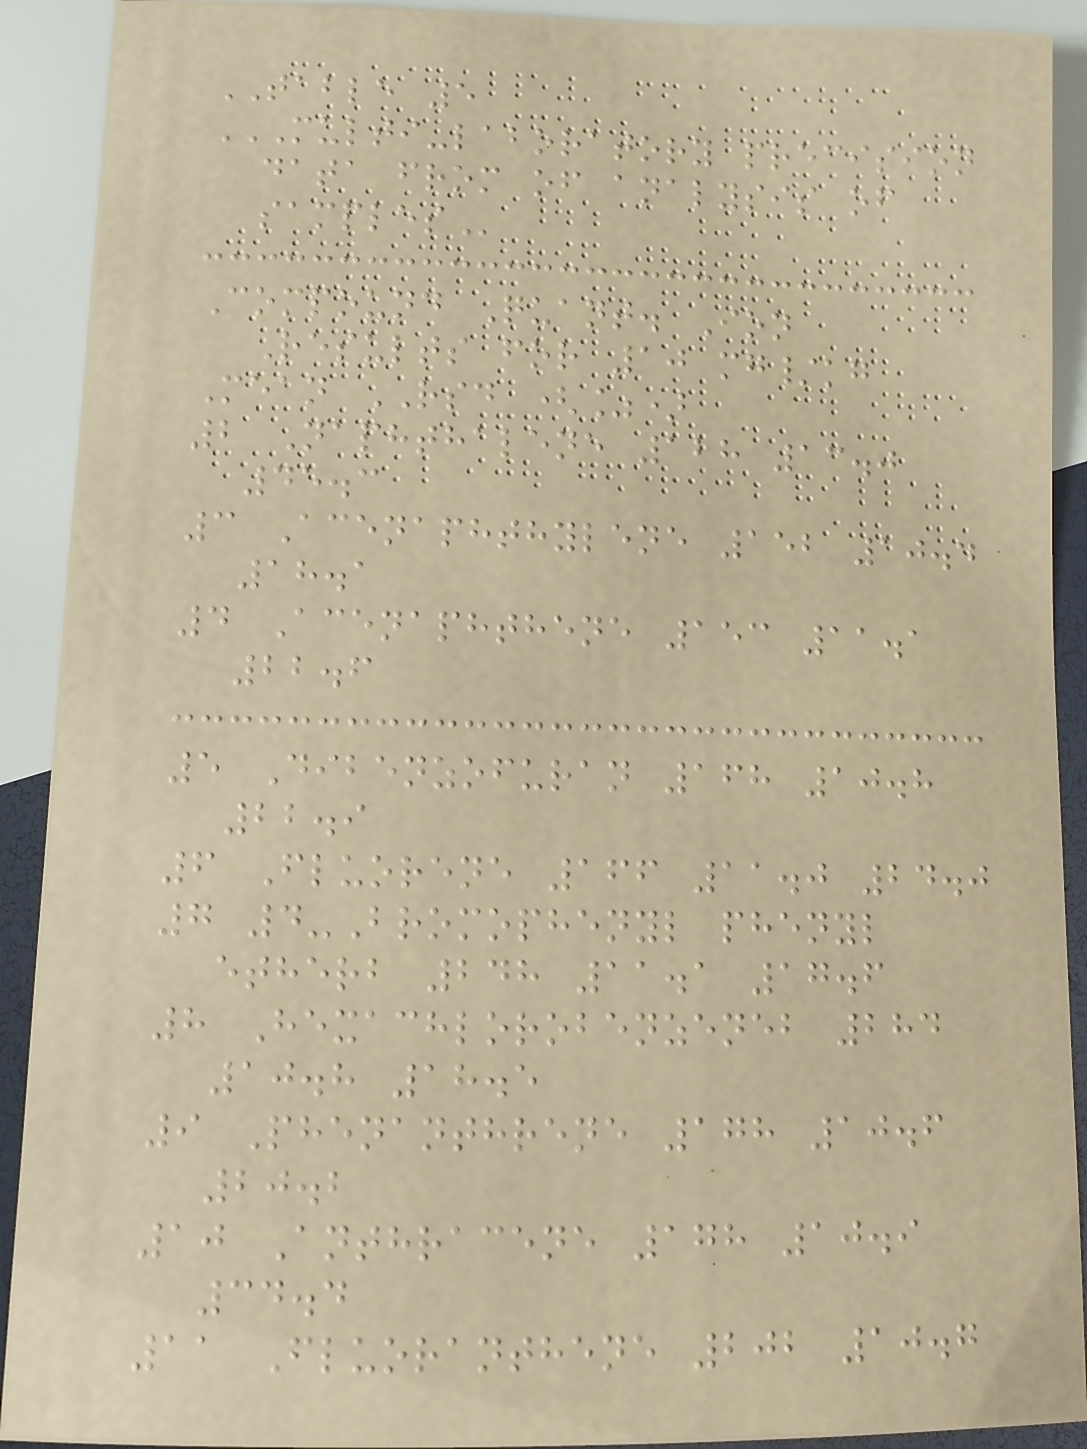TABLE 5
MULTI-LABORATORY PRECISION
DATA FROM OF ANALYSIS OF
SAMPLES
Compound Quant. Ion
Results for 10 mg/kg
Mean RSD (%)
2 Naphthalene 128 13.0
45.3
3 Acenaphthylene 152 10.4
18.1
4 Acenaphthene 153 11.1
22.6
5 Dibenzofuran 168 10.8
22.9
6 Fluorene 166 11.0 24.0
7 4-Bromophenyl phenyl
etherb 248 11.1 17.6
8 Hexachlorobenzeneb 284
10.8 18.5
9 Phenanthrene 178 10.6
20.2
10 Anthracene 178 10.9
34.4
11 Fluoranthene 202 10.7
